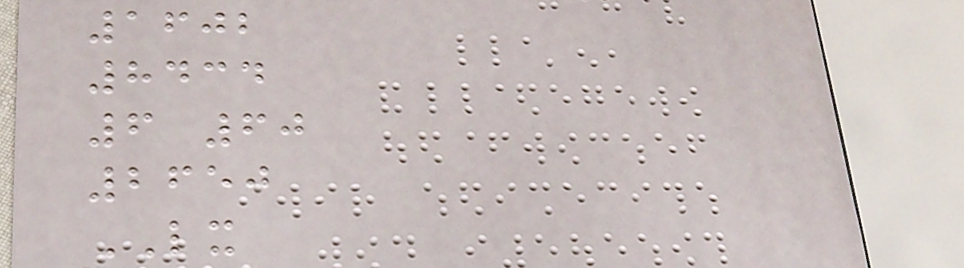1602
8434
6 60
2650
LX
